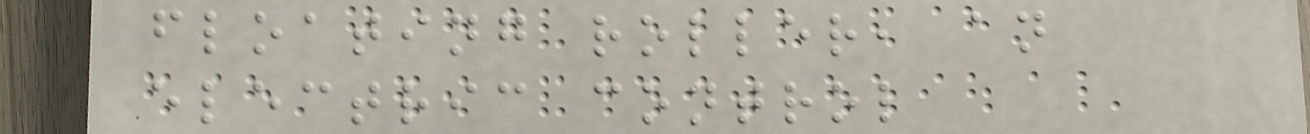floating roller, an
electric control
